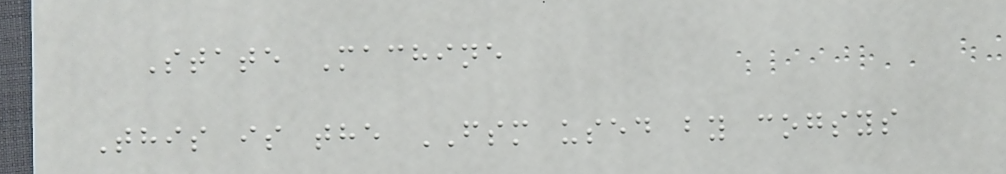State Machine
This is the FSM used by cogsys
